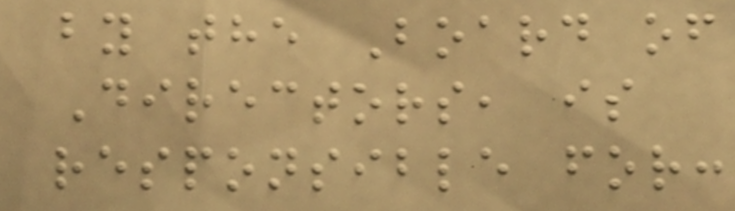by the Board of
Directors, is
responsible for:
